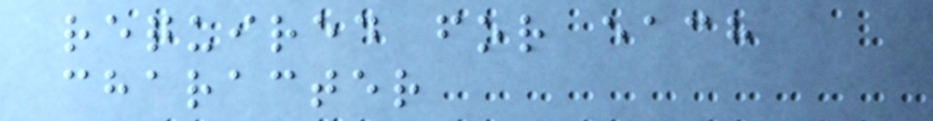required for each
character
